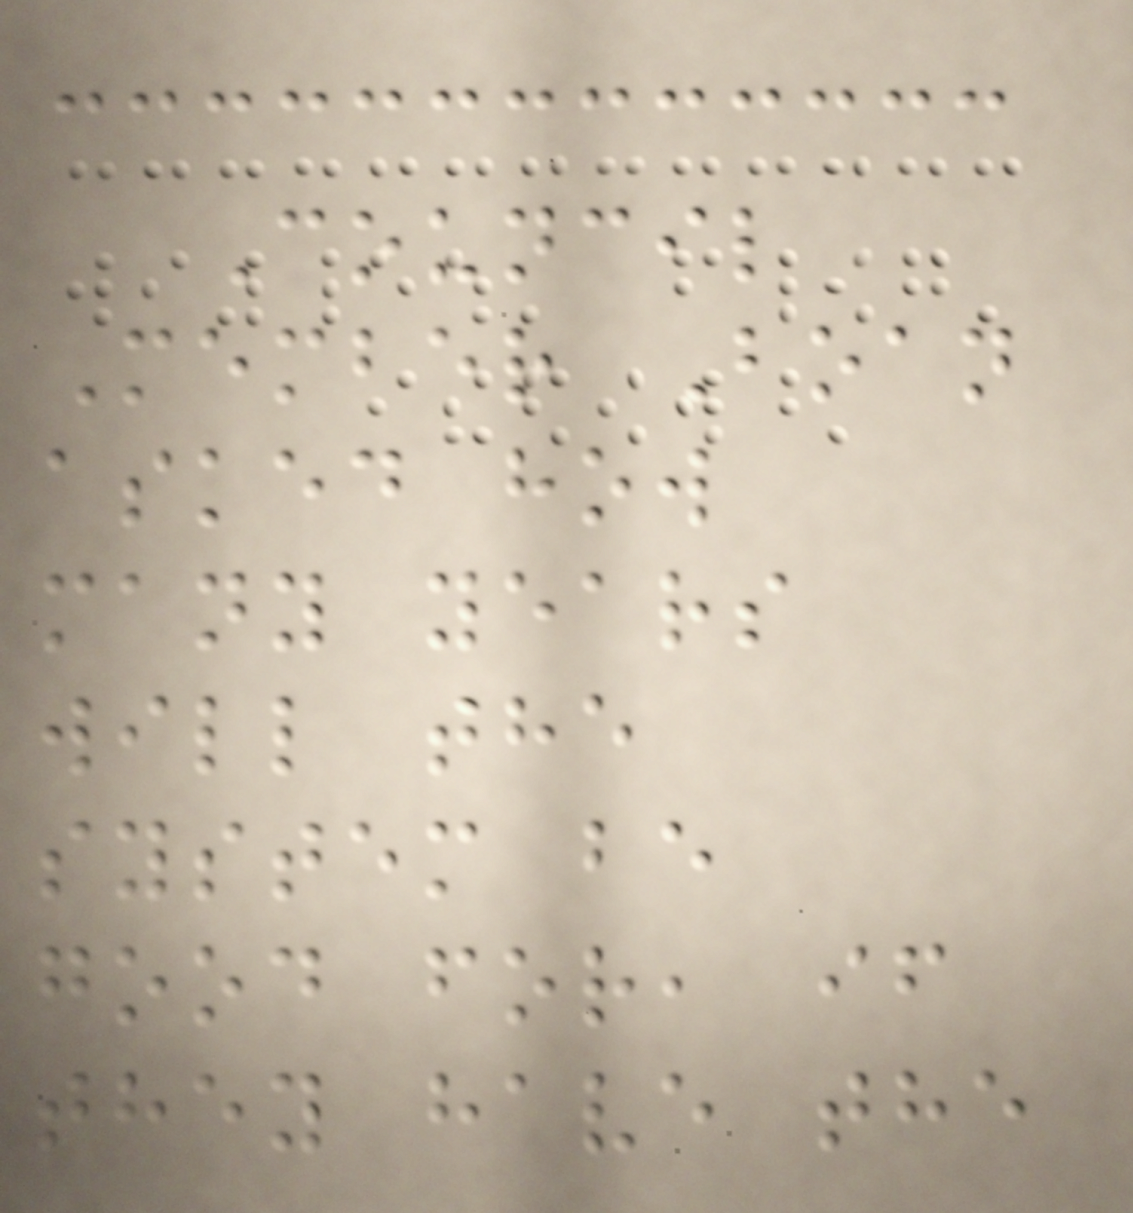Council
Member Boan
asked how
many years
will the
system be
good for, if
they have the
